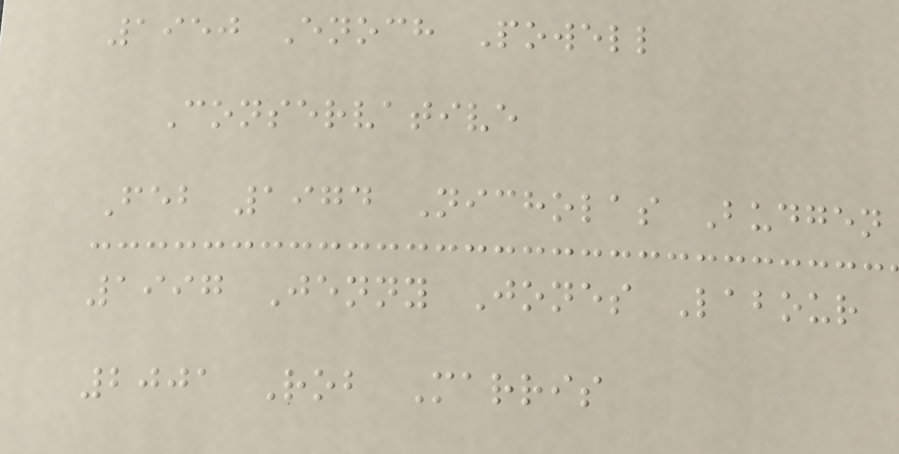1950 Enoch Powell
Conservative
Feb 1974 Nicholas Budgen
1997 Jenny Jones Labour
2001 Rob Marris
